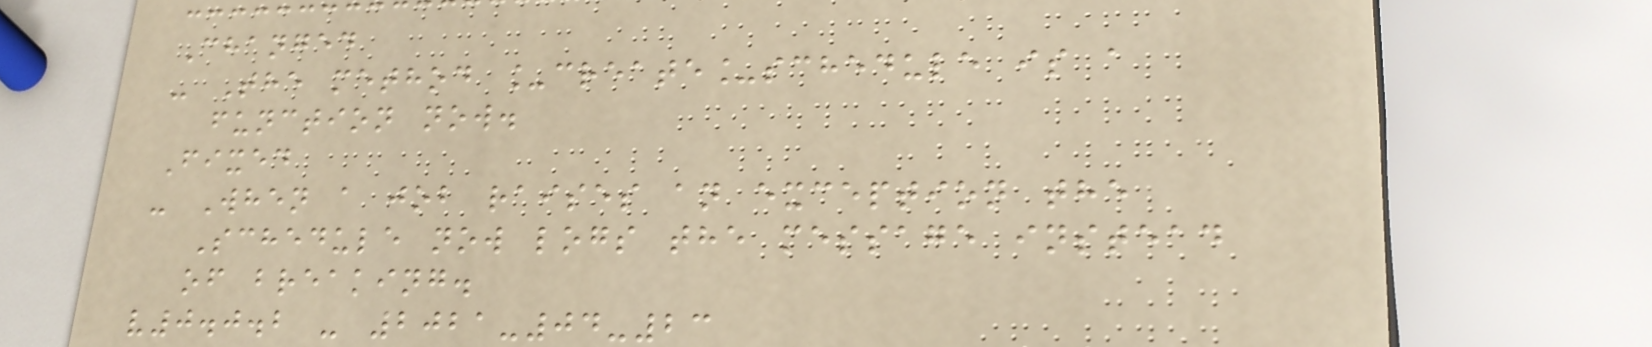Changed
- The method _create_schedule is a
function now.
Fixed
- When a job raises an exception the
Schedule now logs the message instead
of breaking.
v0.0.2 - 2021-04-23
